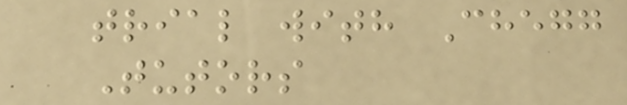trial with Chegg
Tutors
